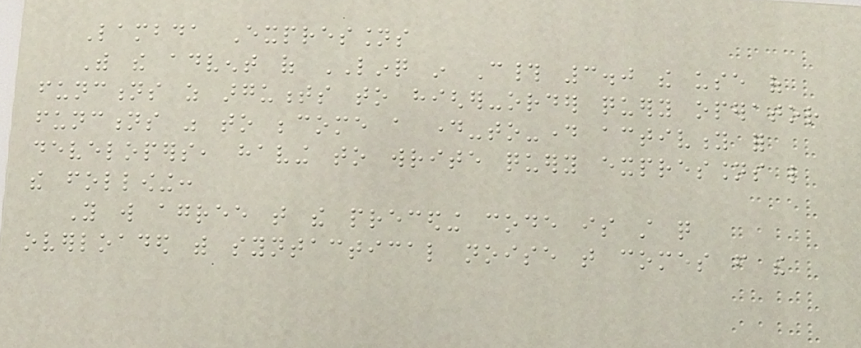Lambda Expressions
With the advent of LINQ in C# 3.0 the use of
functions as arguments to higher-order query operator
functions was to become a day-to-day activity for
developers, having to write query expressions like
the following:
You will agree that the preceding code is still quite
overloaded with syntactical noise that comes from the
